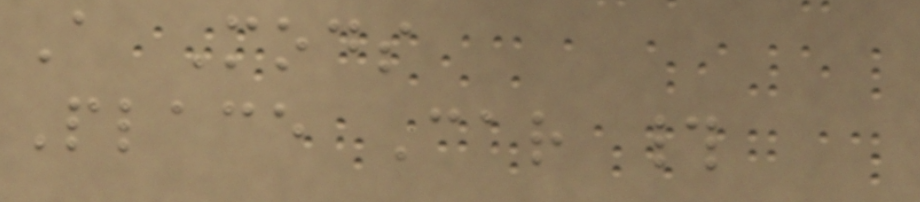A Mods
Place Car #
